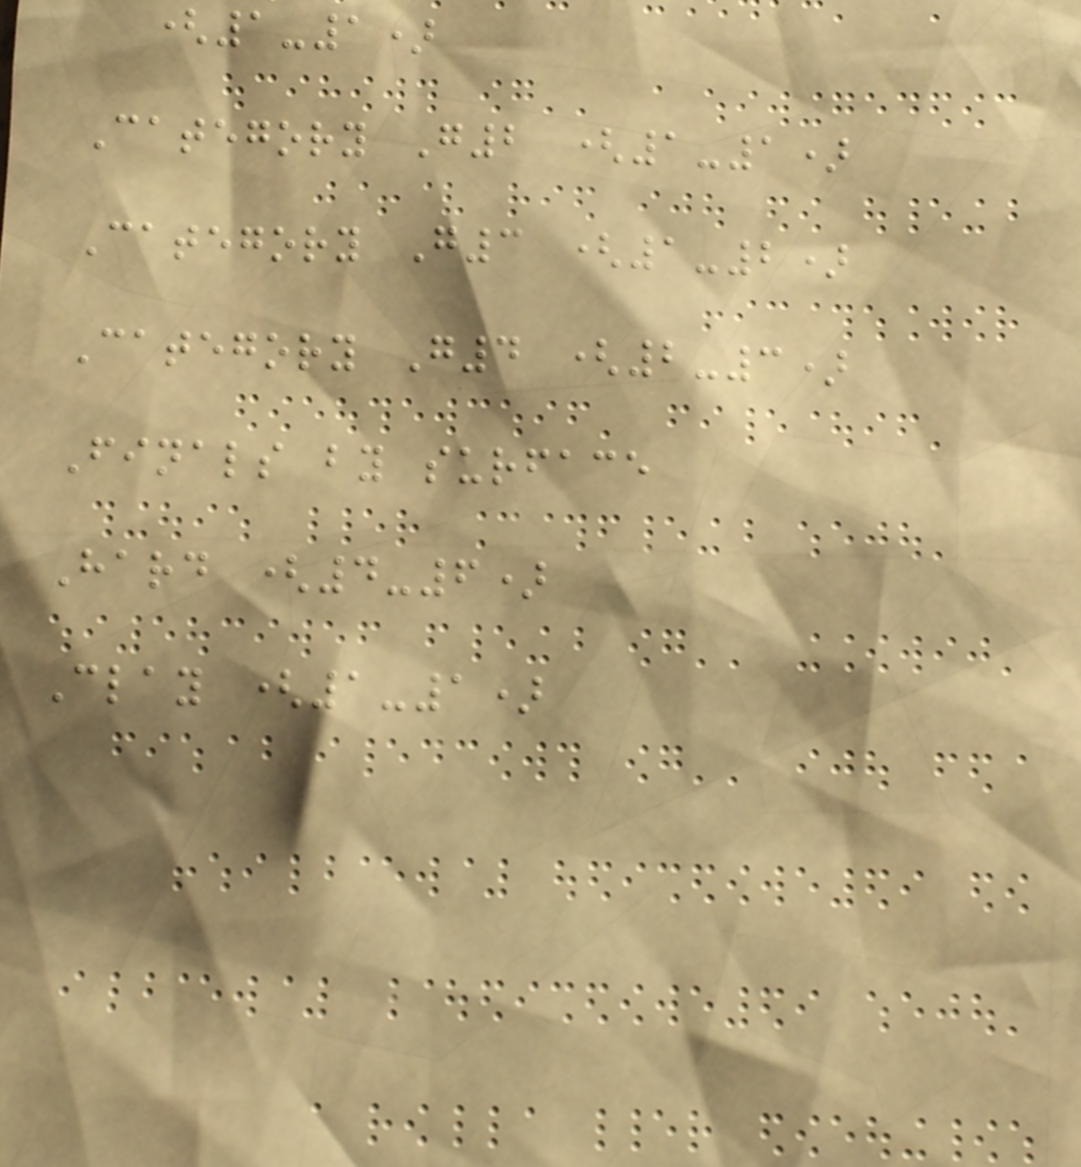(1-1)
Category G2 (1-1)
Category G3 (1-2)
Category G4 (2-3)
Finals by surface
Hard (4-6)
Clay (1-1)
